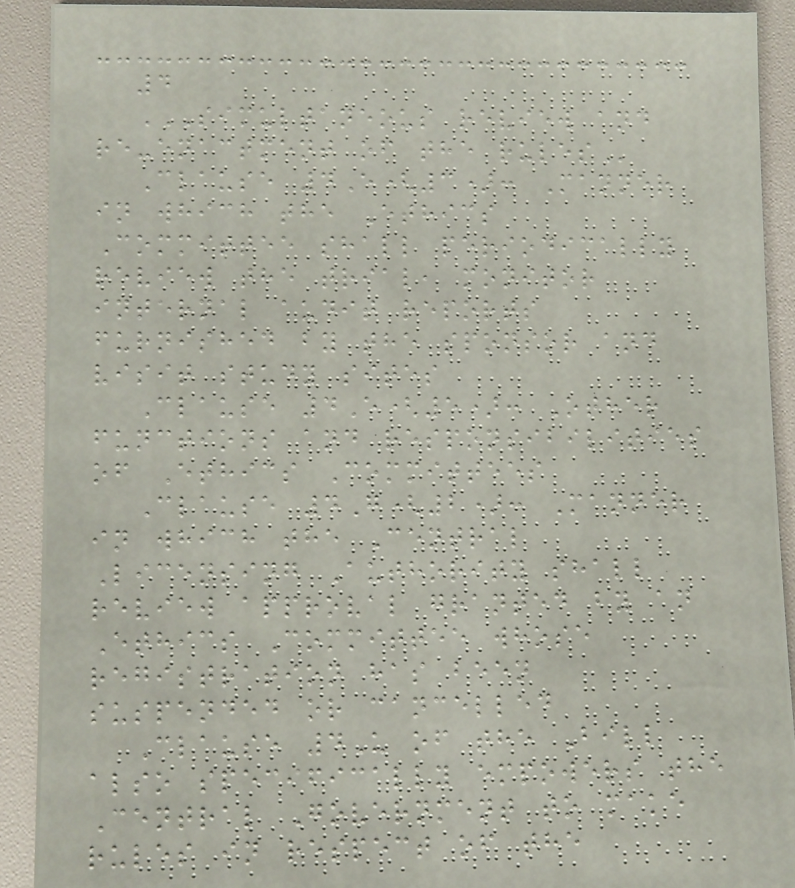4
SIMULTANEOUS REVIEW AND
RE-ENACTMENT OF THE RULES
Clause 4E(3): Manner
in which the Ethics
Committee shall periodically
review the trial, monitor
internal audit reports
furnished by the sponsor and
visit study sites
Clause 4E(5): Other
functions and responsibilities
of Ethics Committees
Clause 4G(2): Manner
in which the Central
Licensing Authority shall
review approval granted by an
Ethics Committee whose
registration has been
suspended or cancelled
Clause 4U of the Bill
also specifically empowers the
Central Government to make
rules in respect of the
